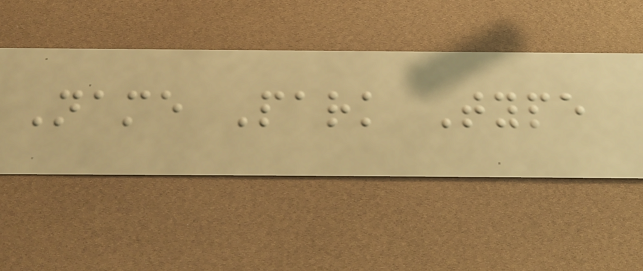Name Park Type
